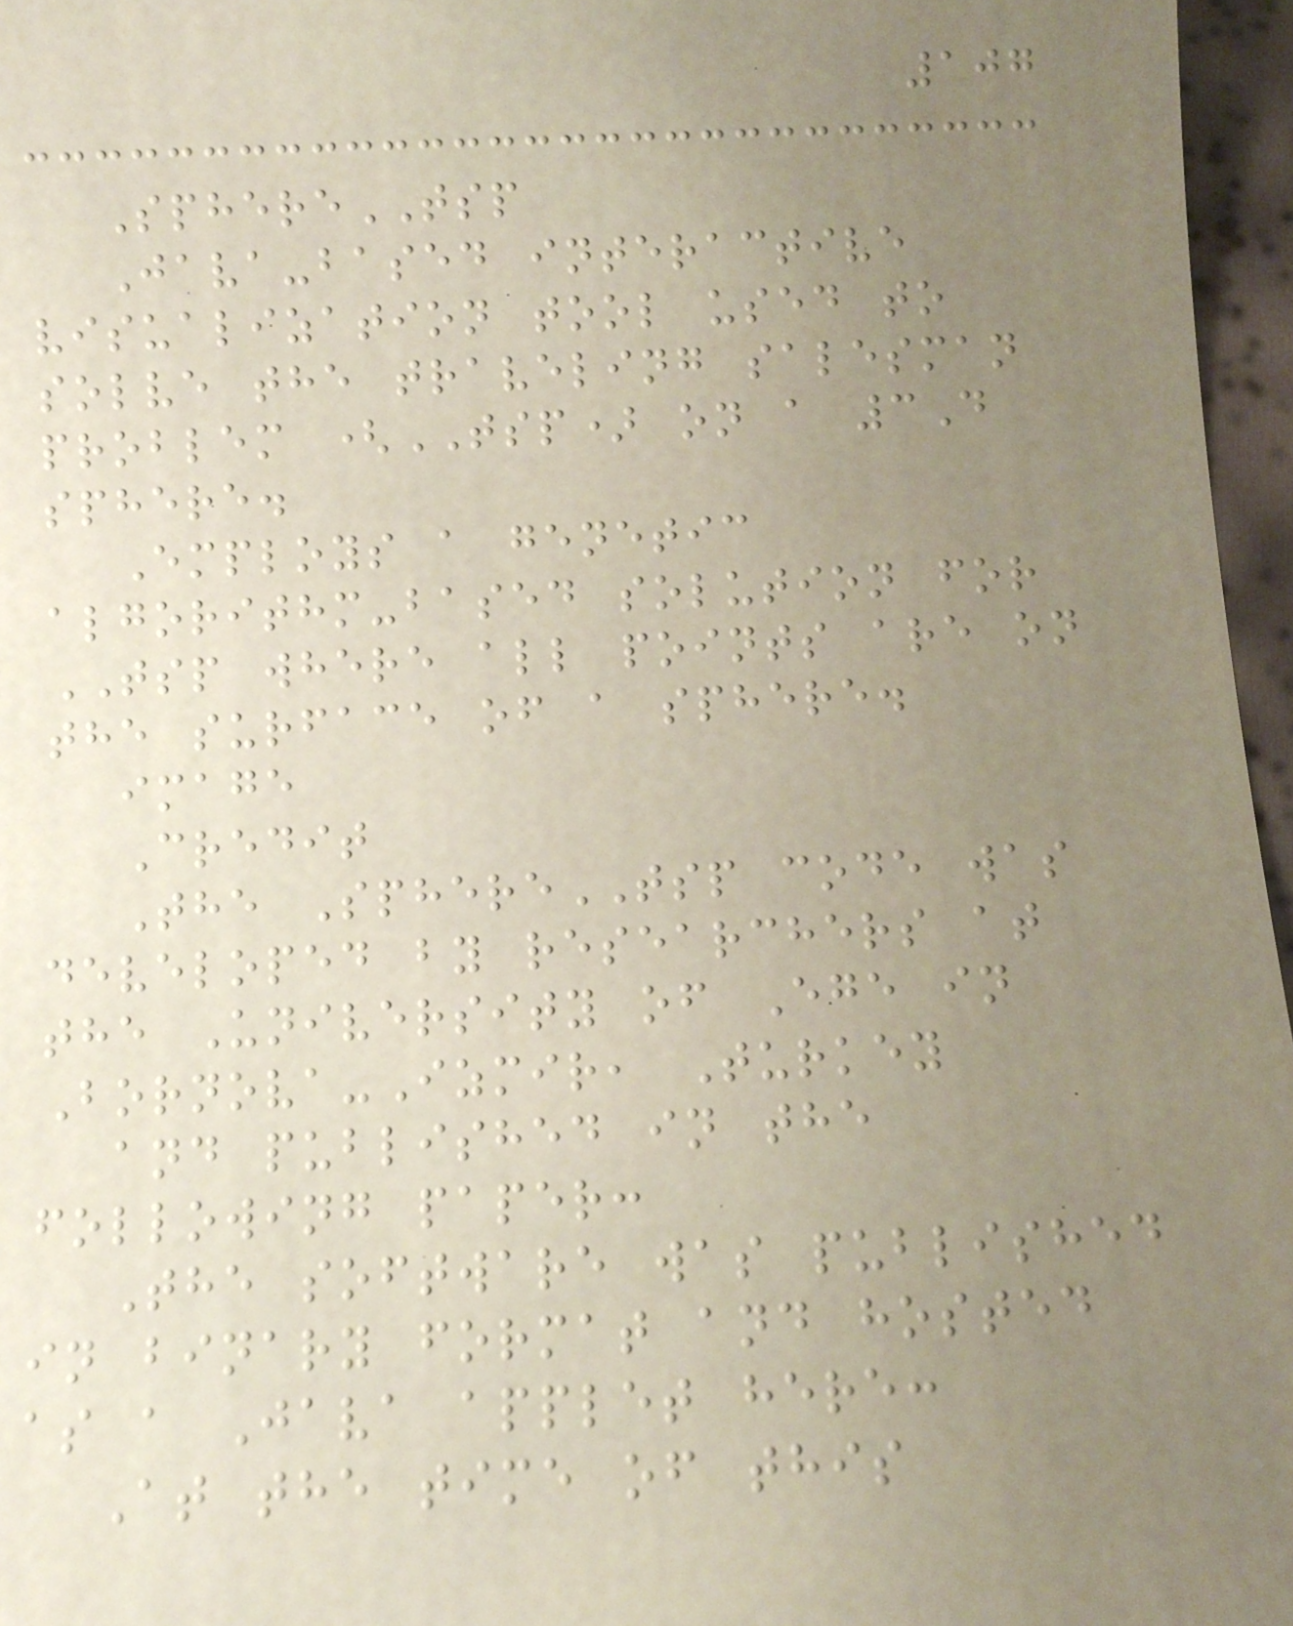107
SphereTSP
Java-based interactive
visualization tool used to
solve the traveling salesman
problem (TSP) on a 3D
sphere.
Employs a genetic
algorithm-based solution for
TSP where all points are on
the surface of a sphere.
image
Credit
The SphereTSP code was
developed by researchers at
the University of Ege in
Bornova-Izmir, Turkey
and published in the
following paper:
The software was published
in binary format and hosted
as a Java applet here:
At the time of this
